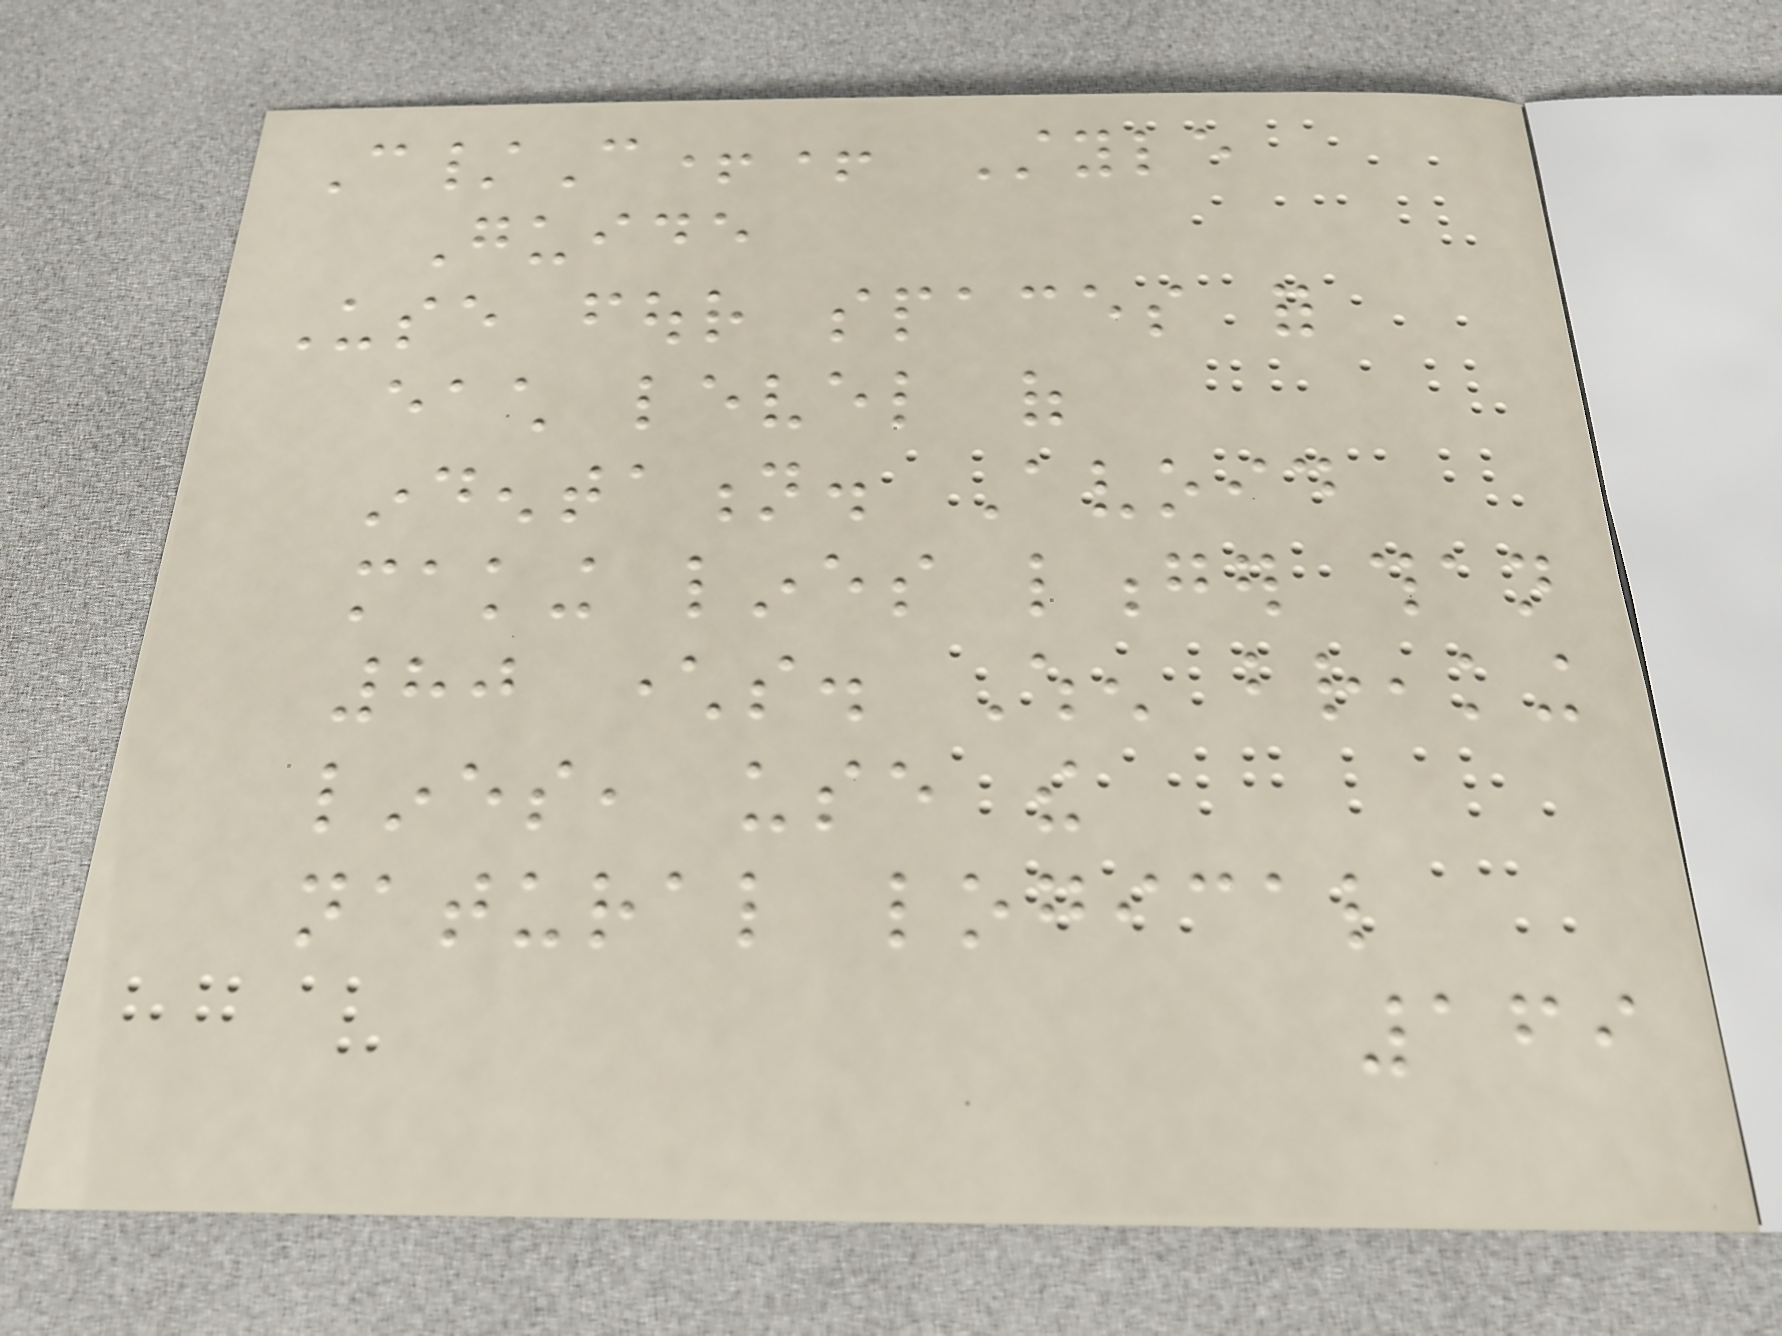C/C++ Style
Guide
Use four spaces for
each level of
indentation. Avoid
making lines longer than
80 characters. When breaking
lines, use the
natural logical
169
